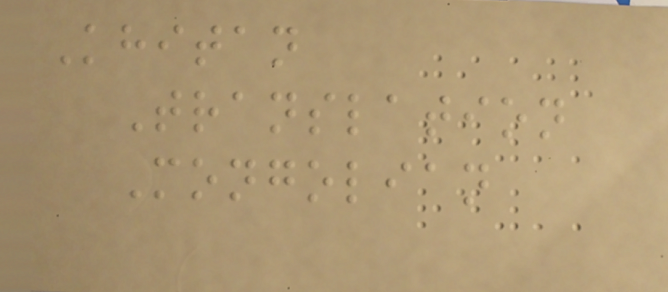Khitan
Translation
Mongolian
